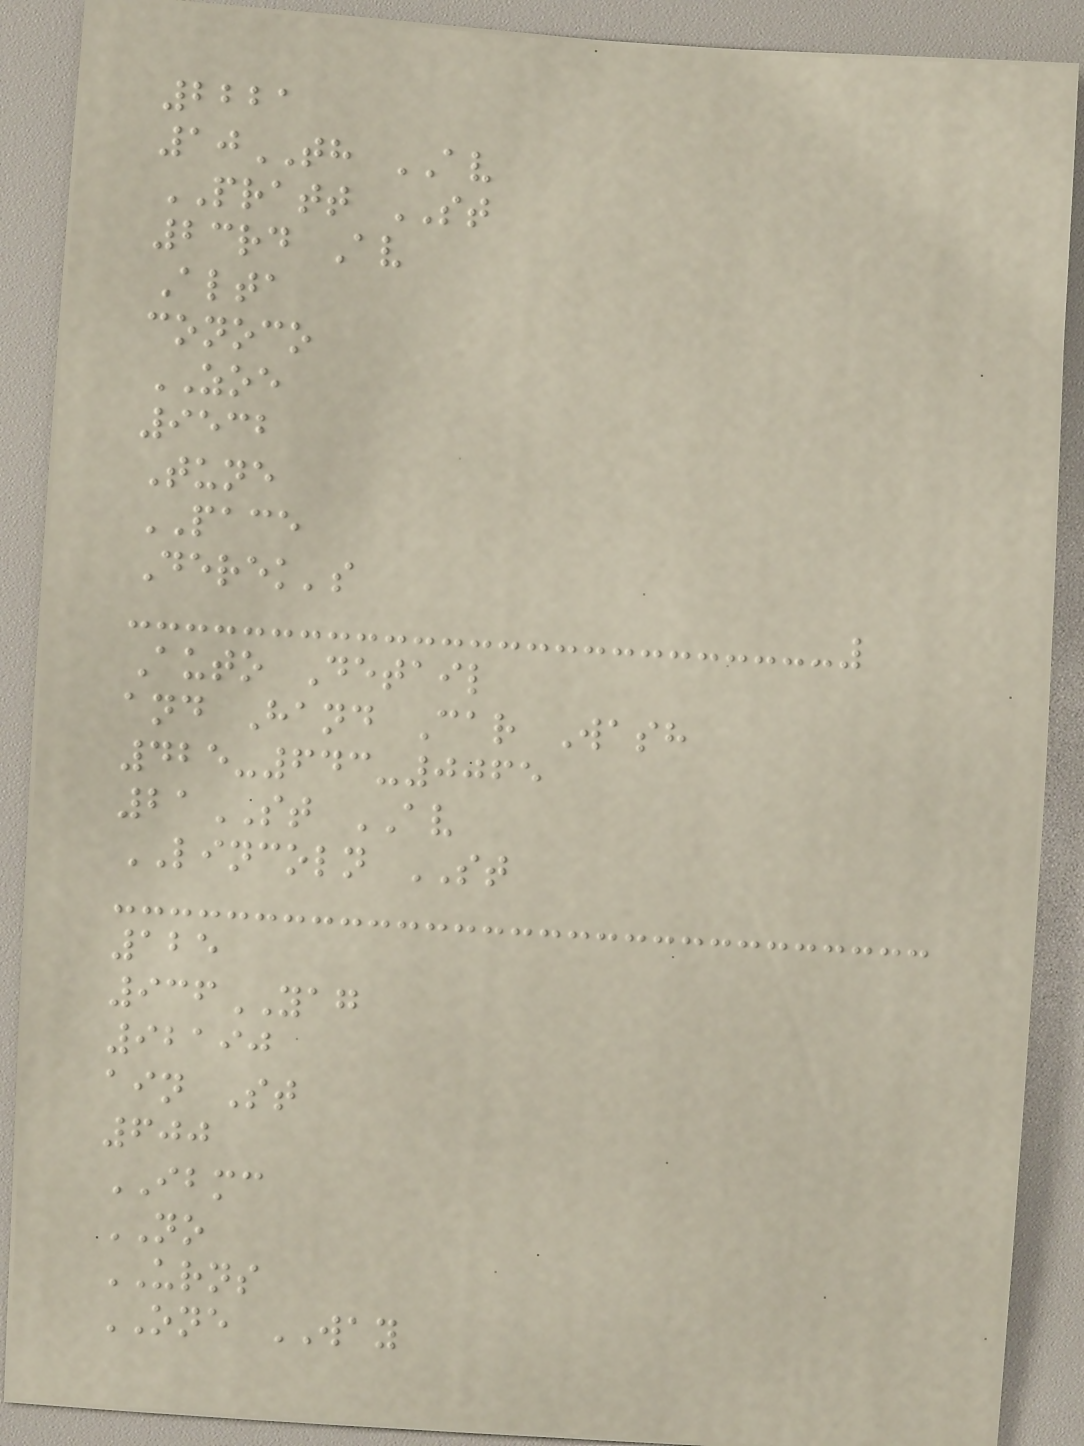2221
10TH AV
PRATT ST
23rd Av
Alta
conoco
ZOE
9532
Tune
PACE
Derek's
Auto Detail
and Hand Car Wash
425-643-0065
21ST AV
LINCOLN ST
125
936YAG
92190
ain St
600
IBMC
NO
URNS
ONE WAY
